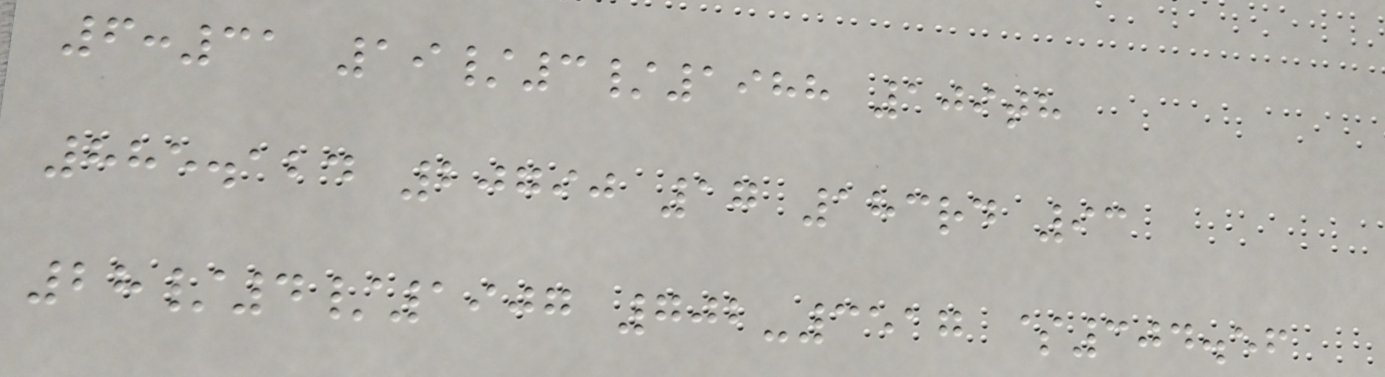6:31 19/3/1988 109th
885.124 20790 17 183rd 93
28/4/1907 702-3517 $304.56
